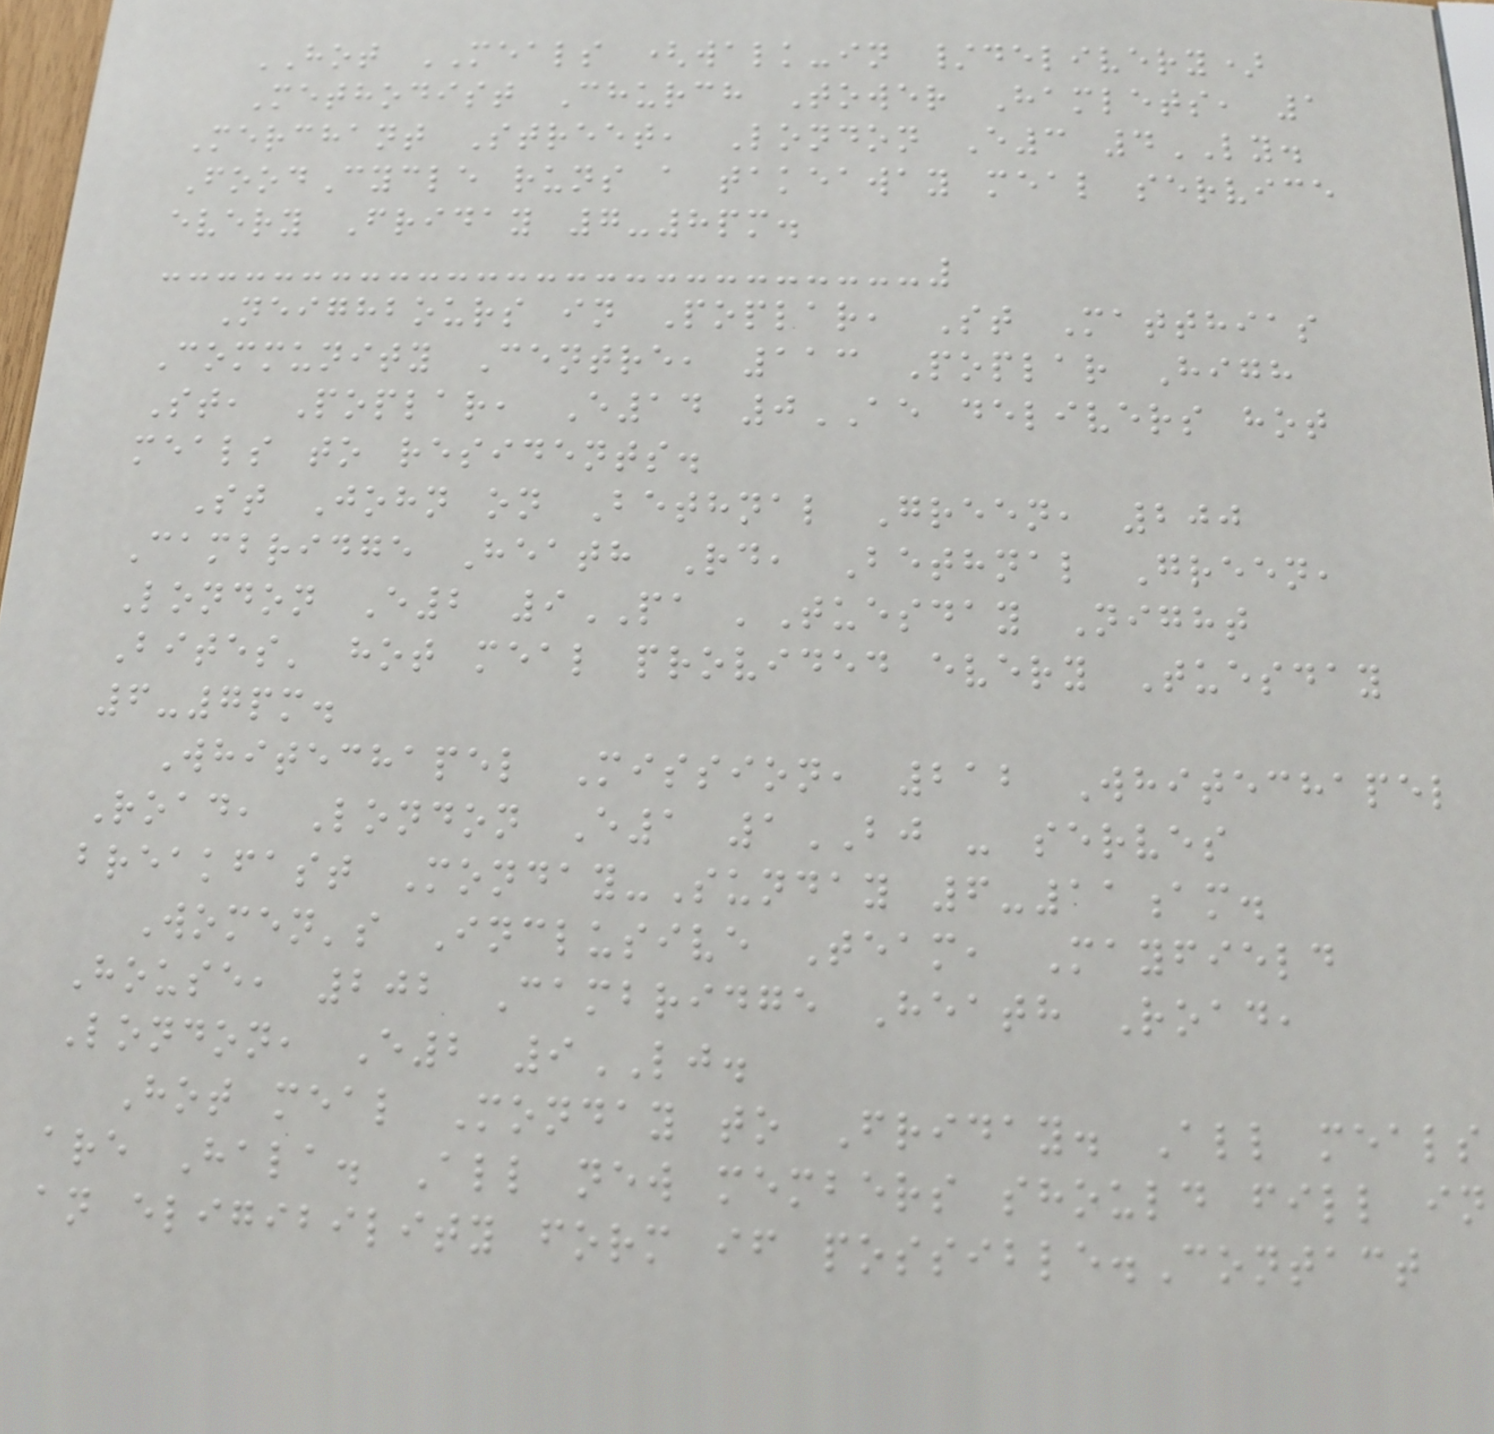HOT MEALS (walk-in /delivery)
Methodist Church Tower Hamlets, 1
Merchant Street, London E3 4LY.
FoodCycle runs a takeaway meal service
every Friday 7-8pm.
Neighbours in Poplar, St Matthias
Community Centre, 113 Poplar High
St, Poplar, E14 0AE delivers hot
meals to residents.
St John on Bethnal Green, 200
Cambridge Heath Rd, Bethnal Green,
London E2 9PA 'Tuesday Night
Bites' hot meal provided every Tuesday
6-7pm.
Whitechapel Mission, 212 Whitechapel
Road, London E1 1BJ - serves
breakfast Monday-Sunday 6-11am.
Women's Inclusive Team, Mayfield
House, 202 Cambridge Heath Road,
London, E2 9LJ.
Hot meal Monday to Friday. All meals
are Hala. All new members should fill in
an eligibility form if possible.Contact
